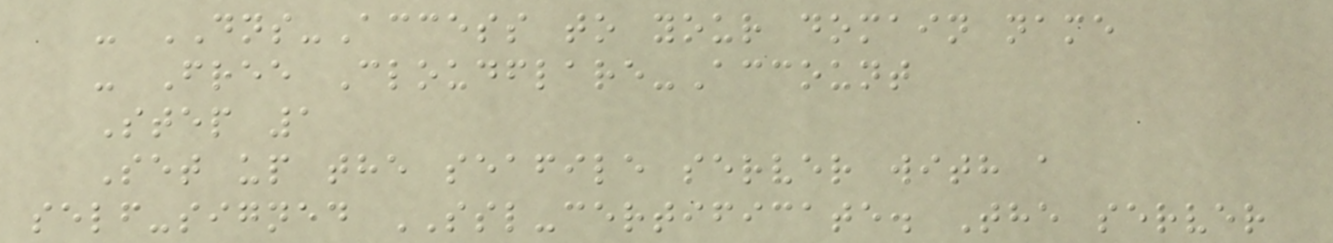- DNS-Access to your domain name
- Free Cloudflare-Account
Step 1
Set up the seafile server with a
self-signed SSL-certificate. The server
